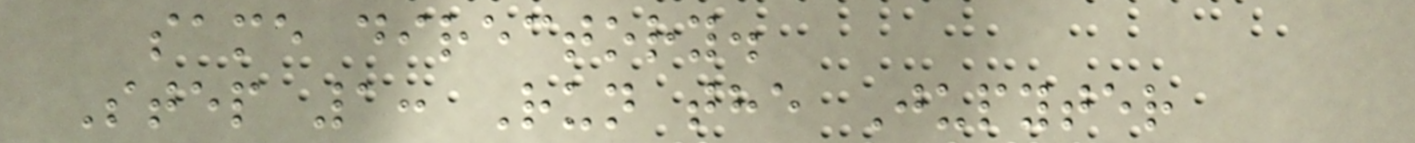same directory.
Step 1: Run the Jupyter
